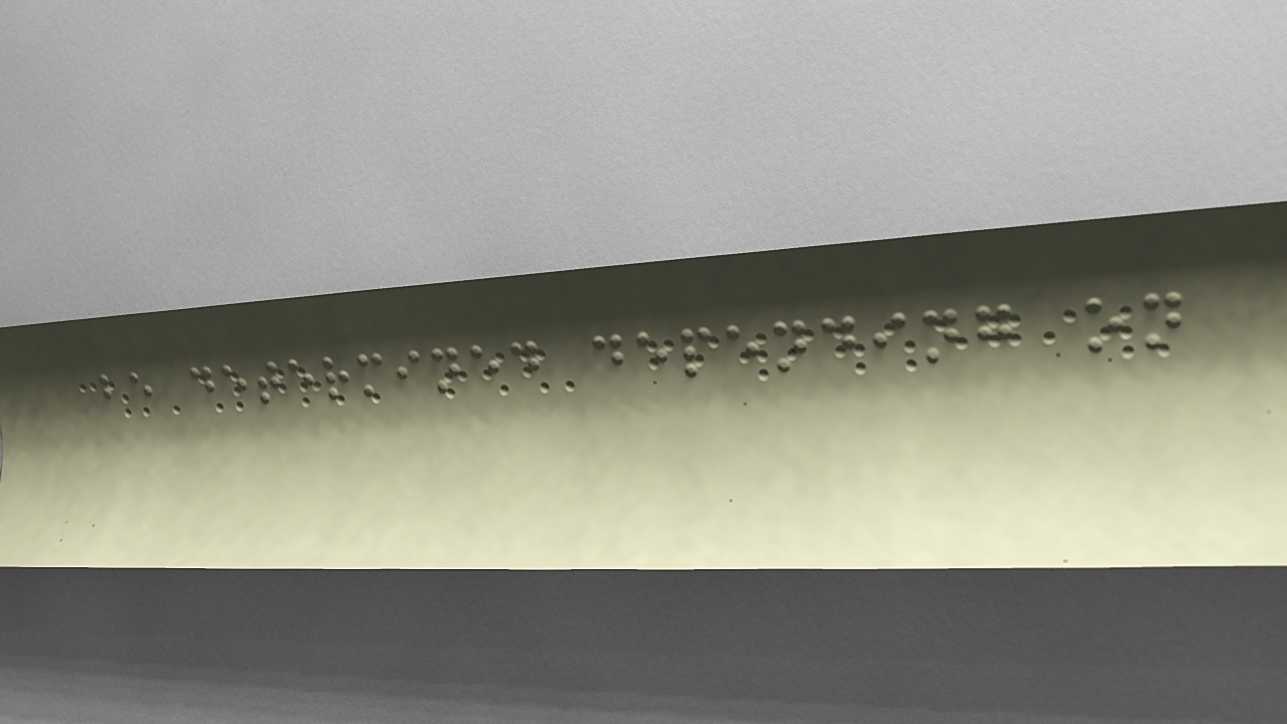be determined depending on
